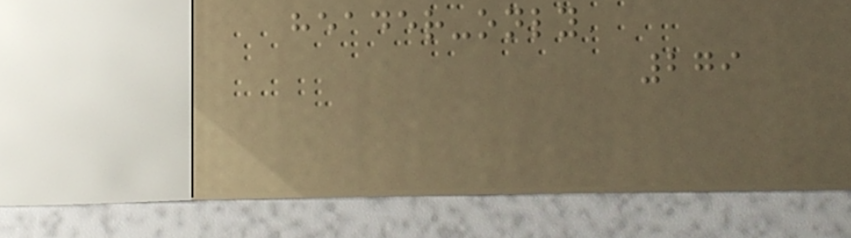header-only
279
